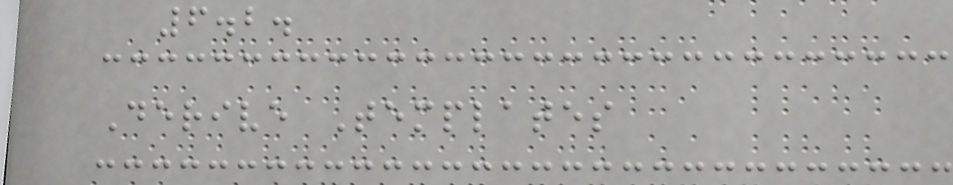6.2.
Derive Templates
